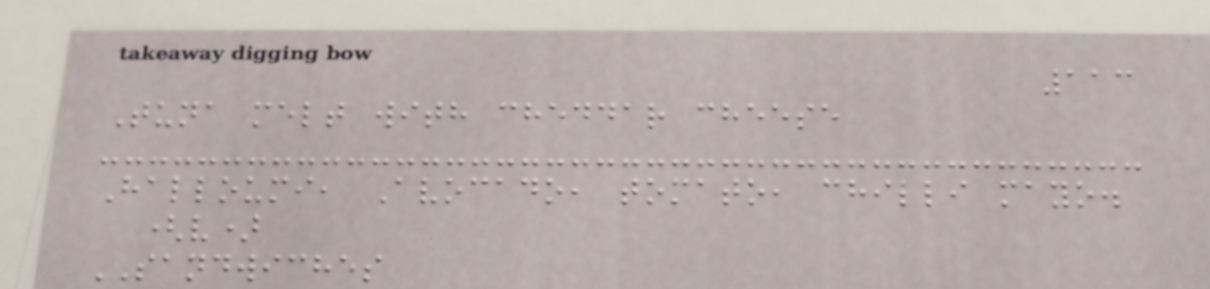113
Tuna melt with cheddar cheese
Halloumi, Avocado, tomato, chilli mayo.
(v)
SANDWICHES
